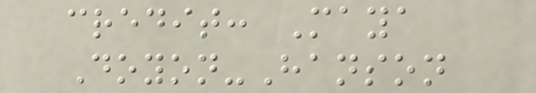credit: Maya
Doyon-Hanson
